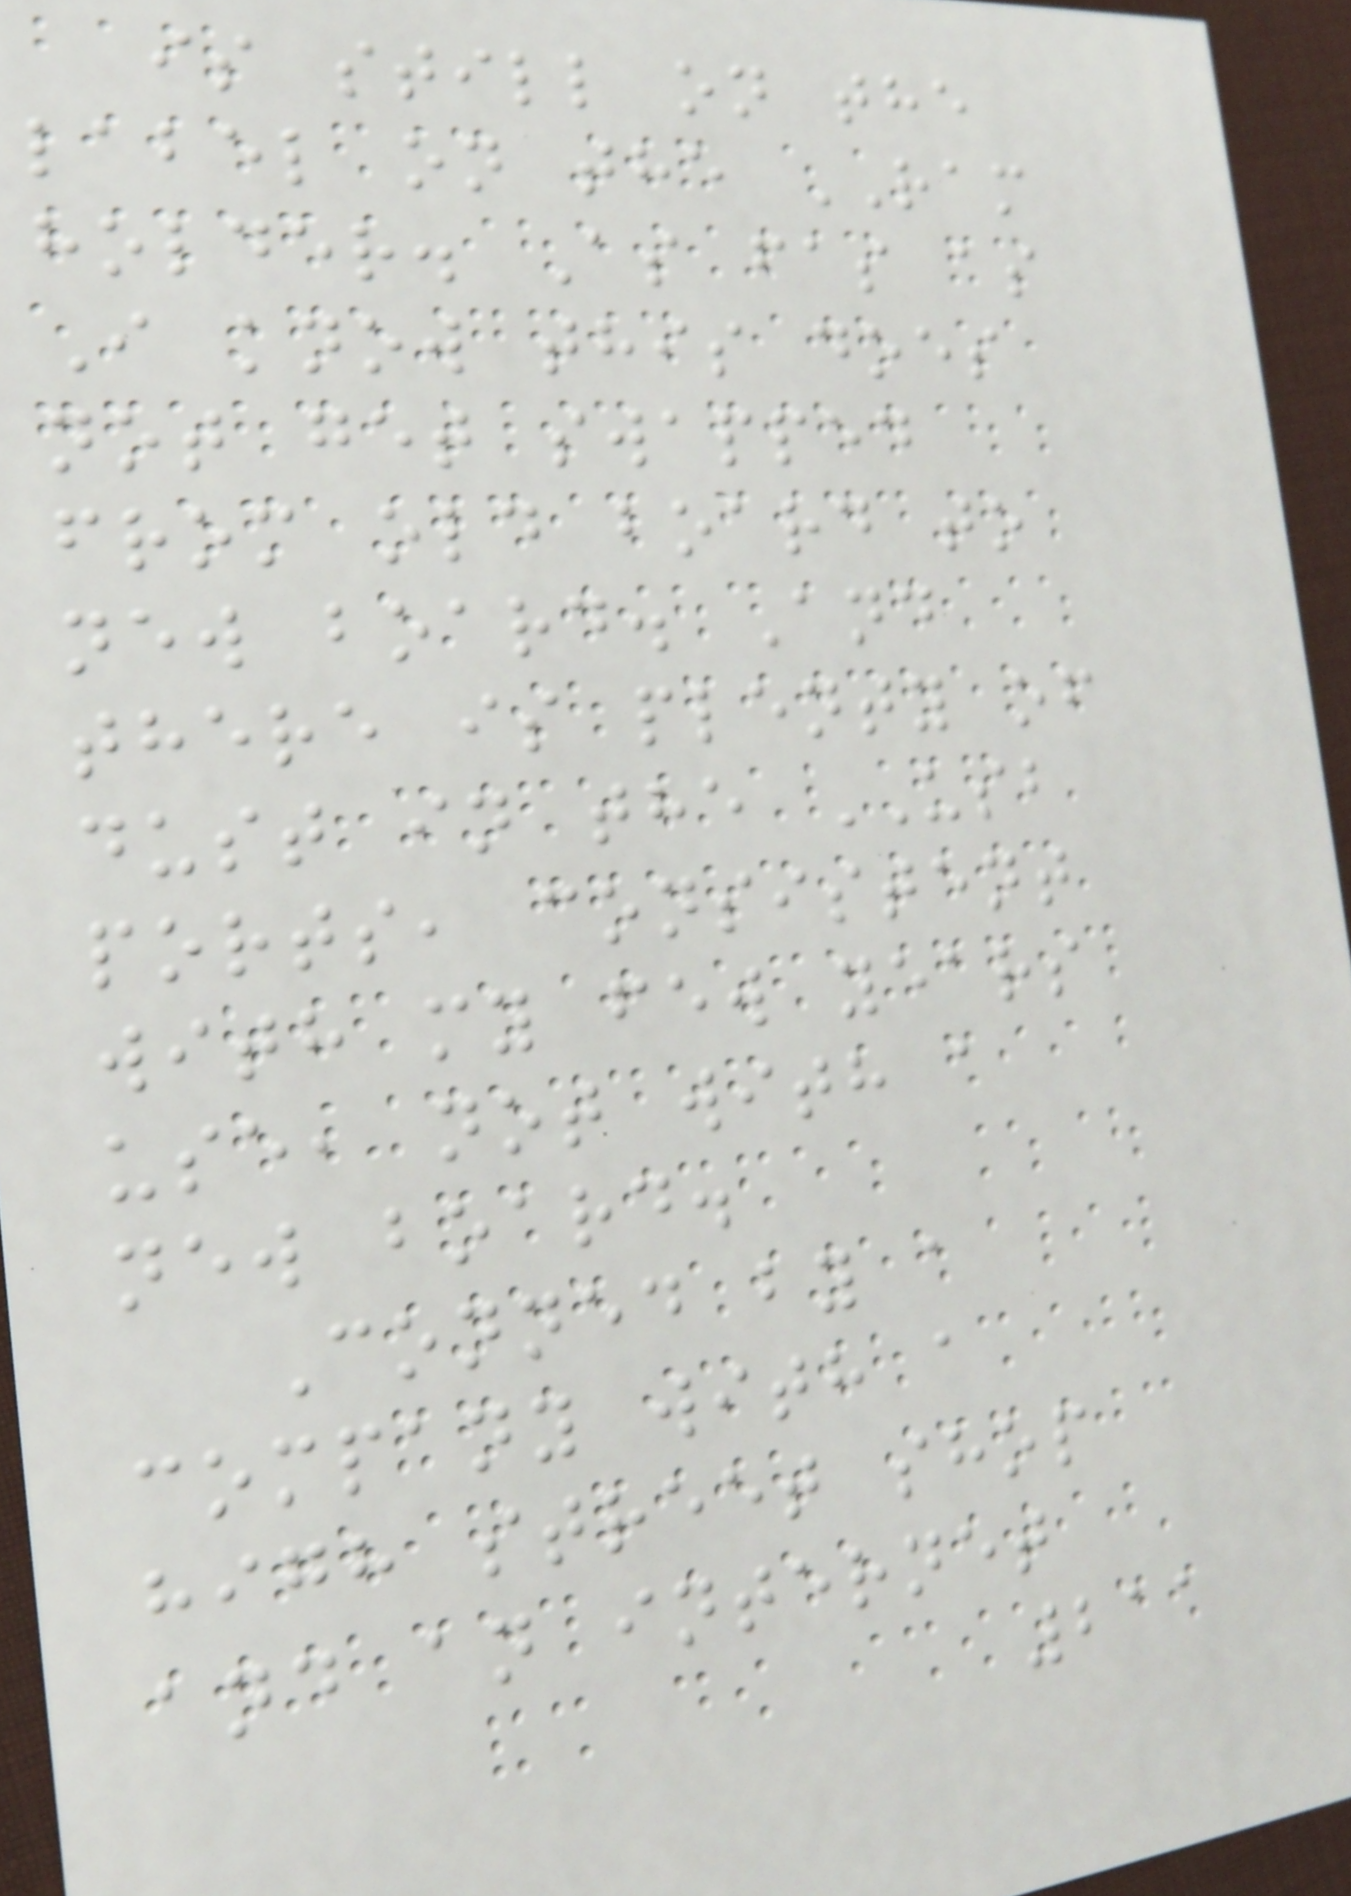is still on the
label on the RAM
holder. As fas as
I know this does
not get swapped
from old board to
new board. And
there is plenty of
dust in the USB
ports, consistent
with my few years
use, not with a
new board.
Conned by a
company with a
high street shop
and an internet
211
